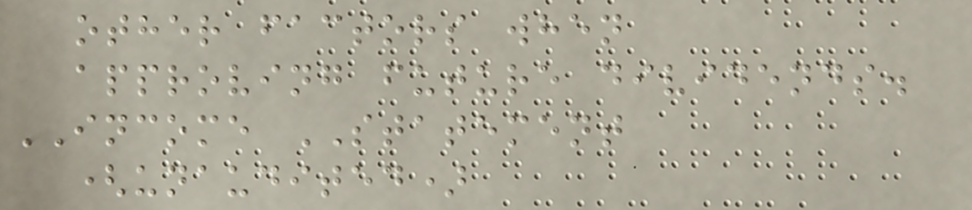other factors when
approving future dividends.
INCOME STATEMENT
(unaudited)
